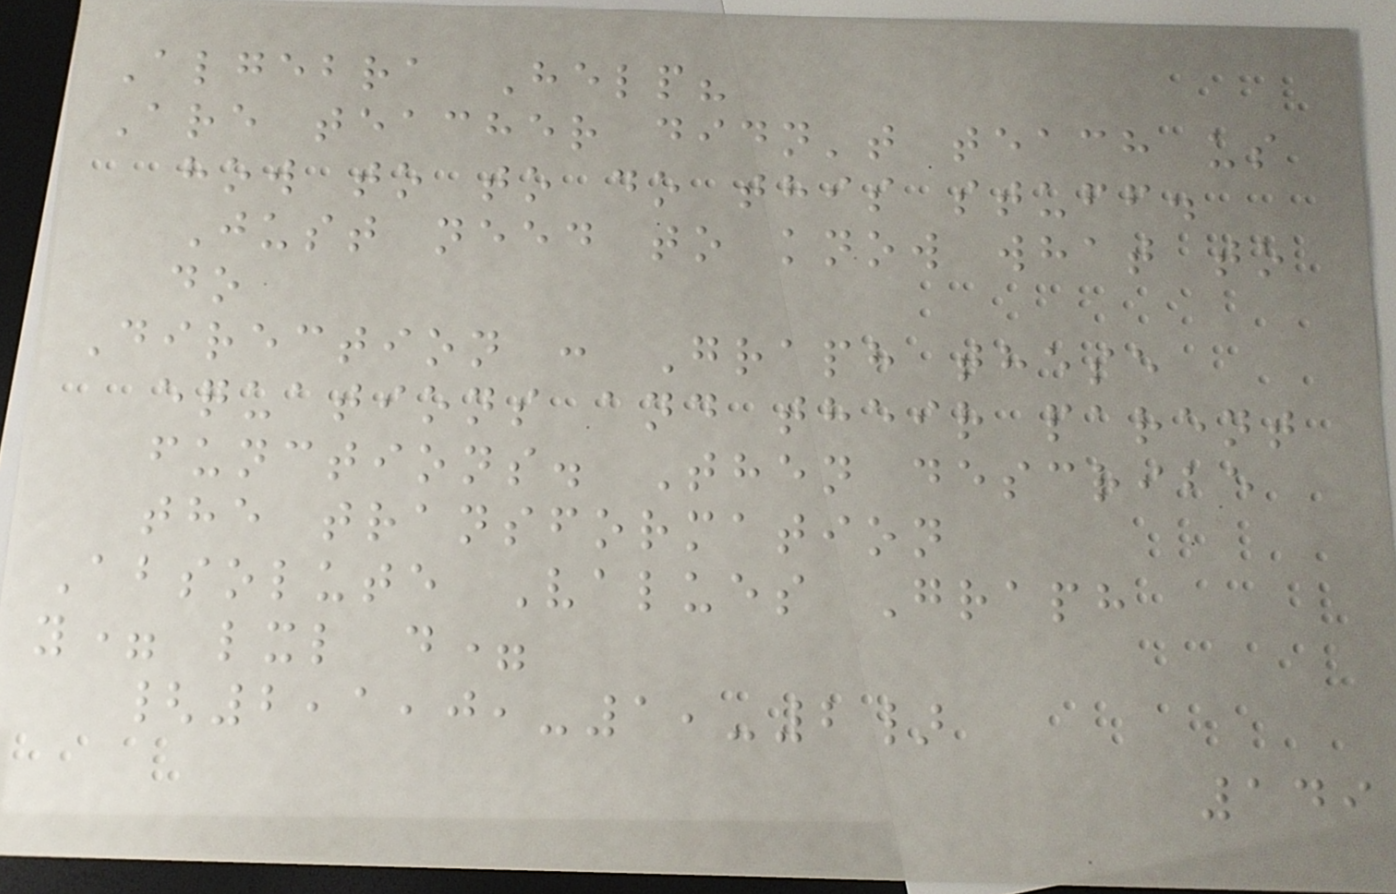Algebra Help?
Are teacher didn't teach us
how to to do this stuff.
Just need to know what to
do
Direction : Graph these
equations and their parent
functions. Then describe
the transformation
Absolute Values Graph
y= lxl d=
{2,1,0,-1,-2}
149
